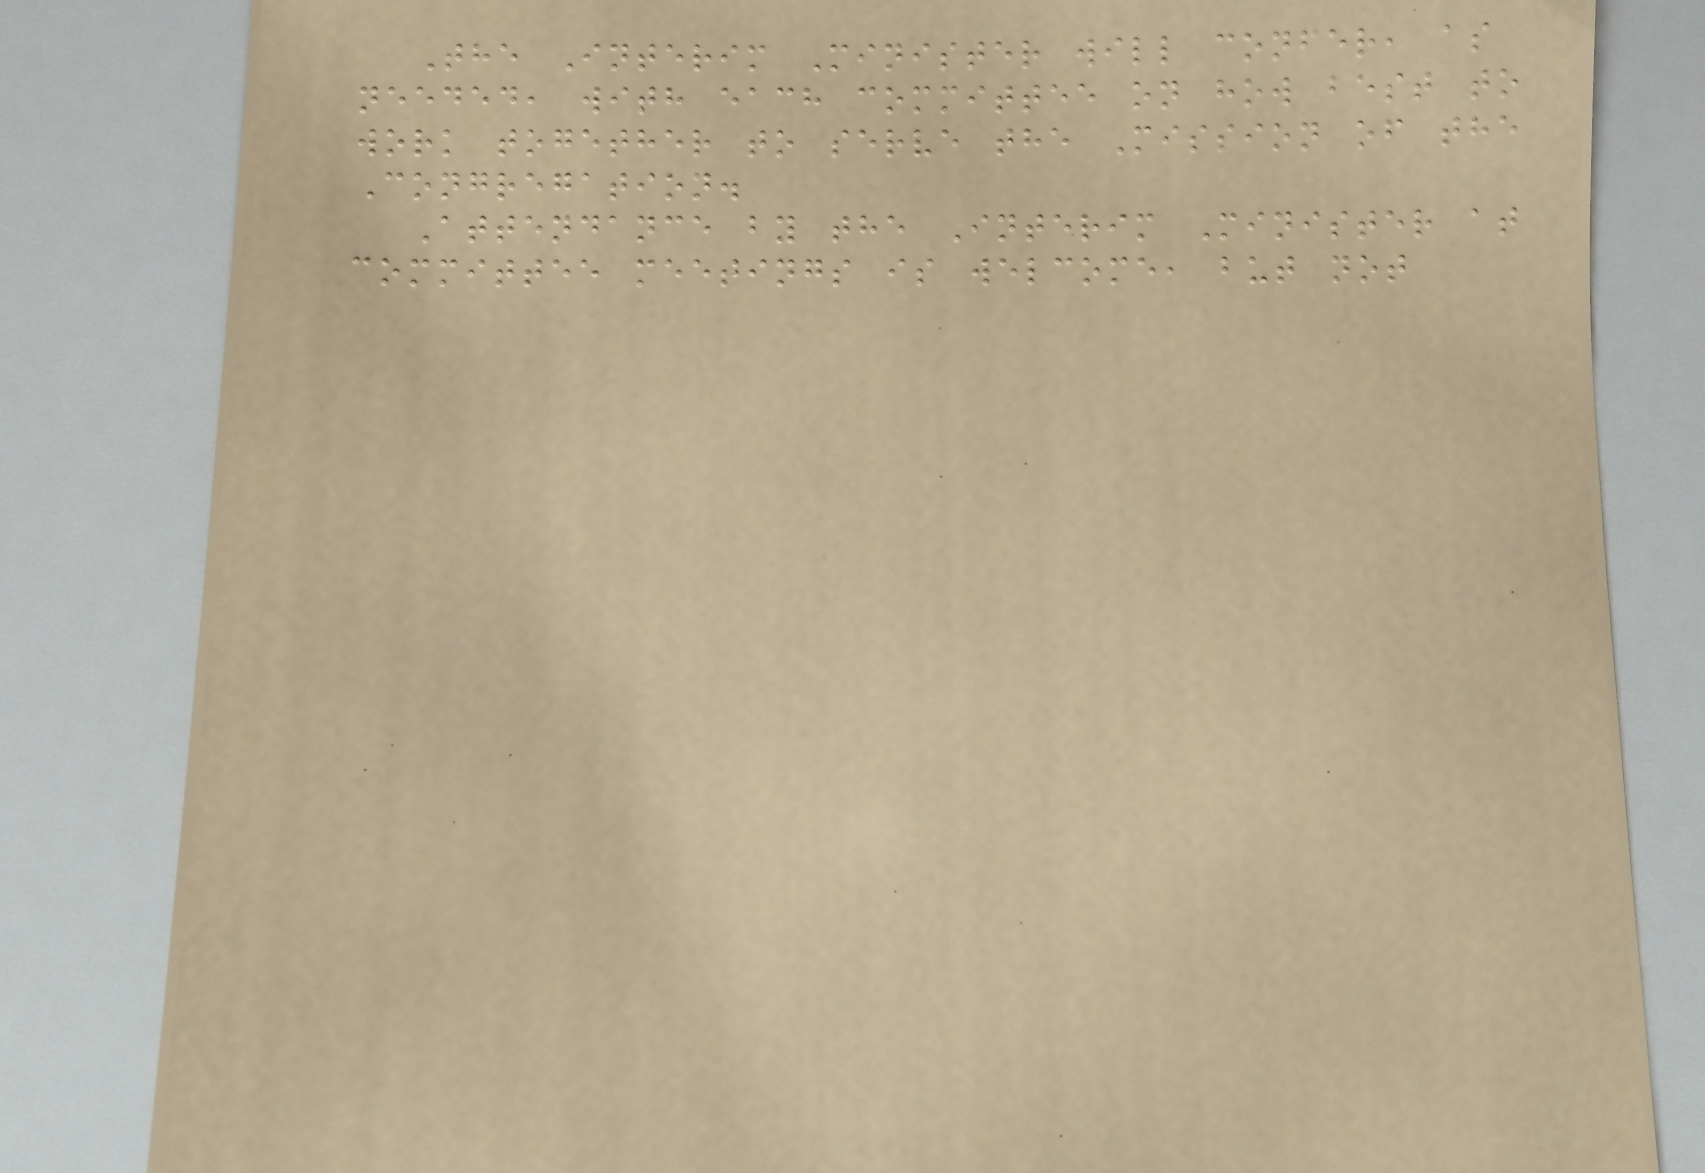The Interim Minister will confer, as
needed, with each committee on how best to
work together to serve the Mission of the
Congregation.
Attendance by the Interim Minister at
committee meetings is welcome, but not
